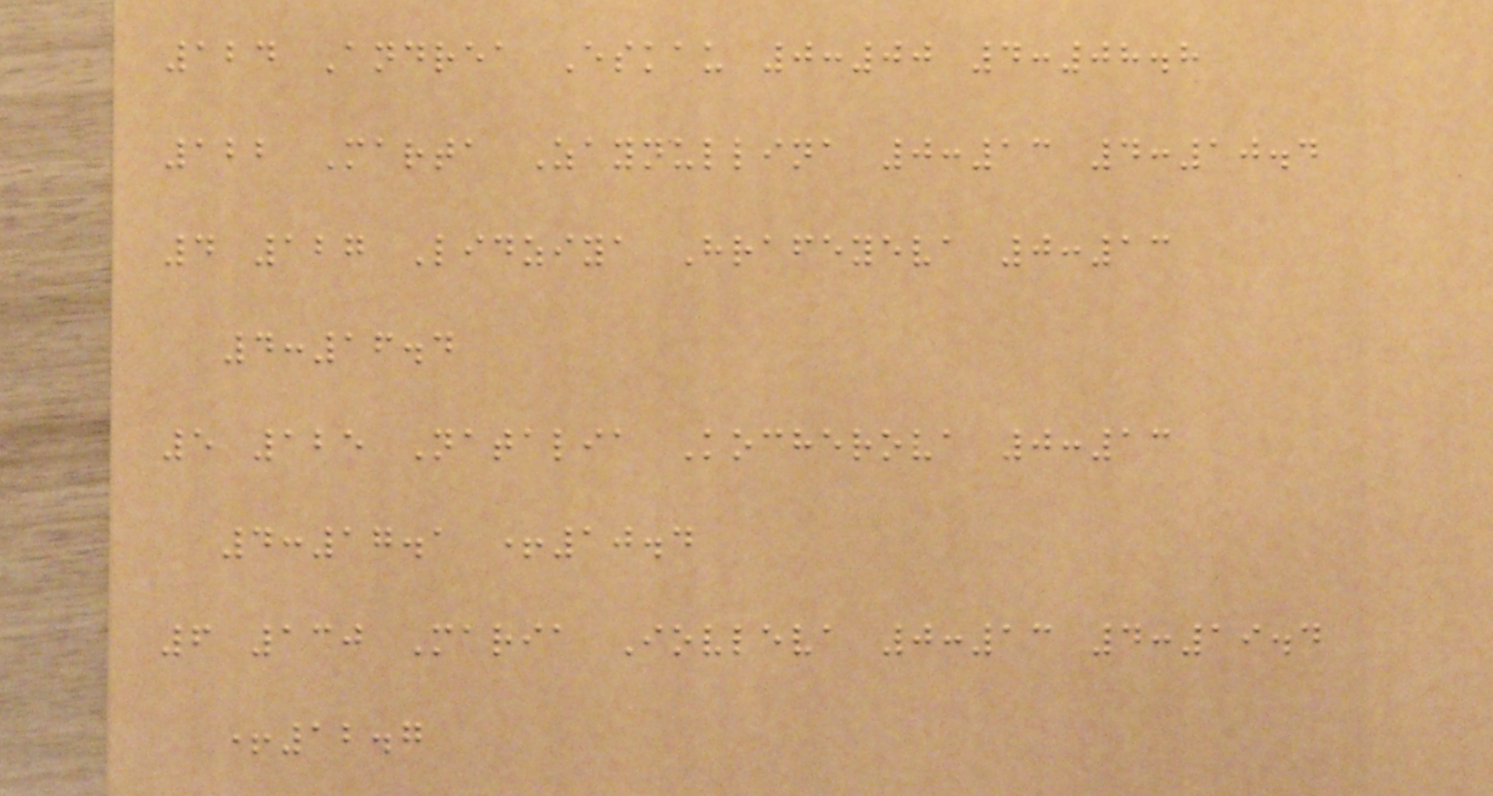124 Andrea Eskau 0:00 4:08.8
122 Marta Zaynullina 0:13 4:10.4
4 127 Lidziya Hrafeyeva 0:13
4:16.4
5 125 Natalia Kocherova 0:13
4:17.1 +10.4
6 130 Maria Iovleva 0:13 4:19.4
+12.7
